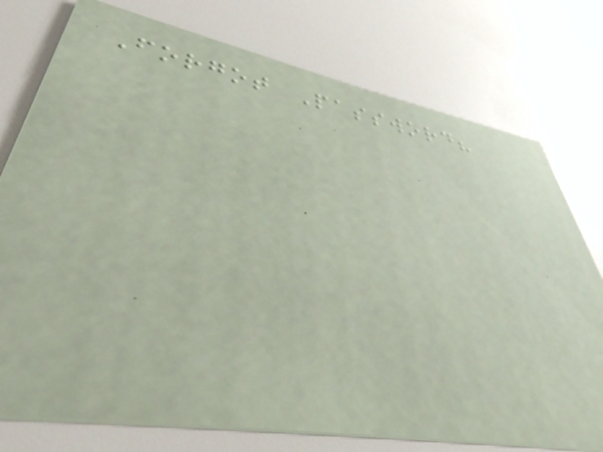Forgot Password?
